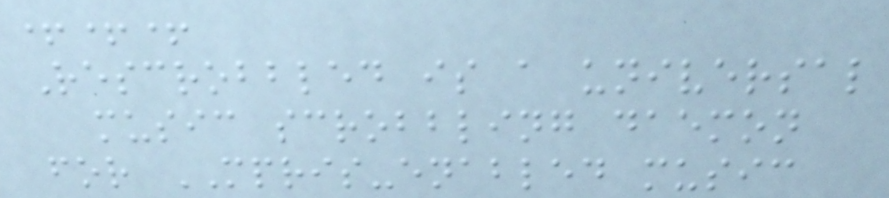+++
Rescrobbled is a universal
music scrobbling daemon
for MPRIS-enabled music
